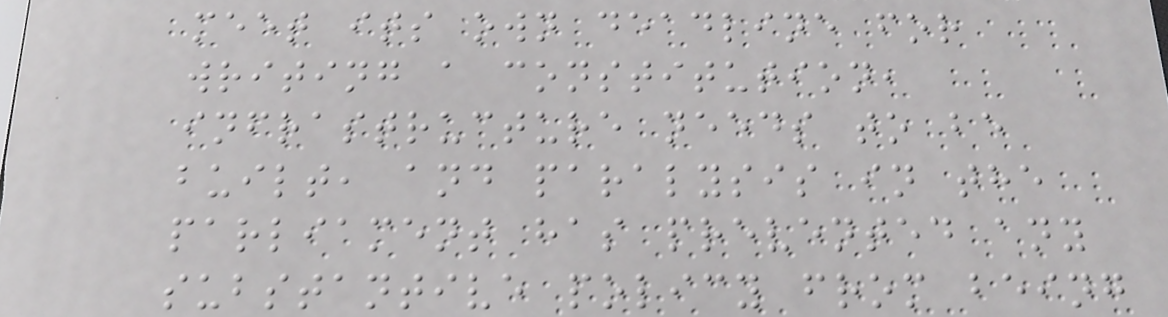meet its own deadline for
writing a constitution,
infrastructure needs to be
built, and paralysis in the
parliament has prevented any
substantive policy from being
